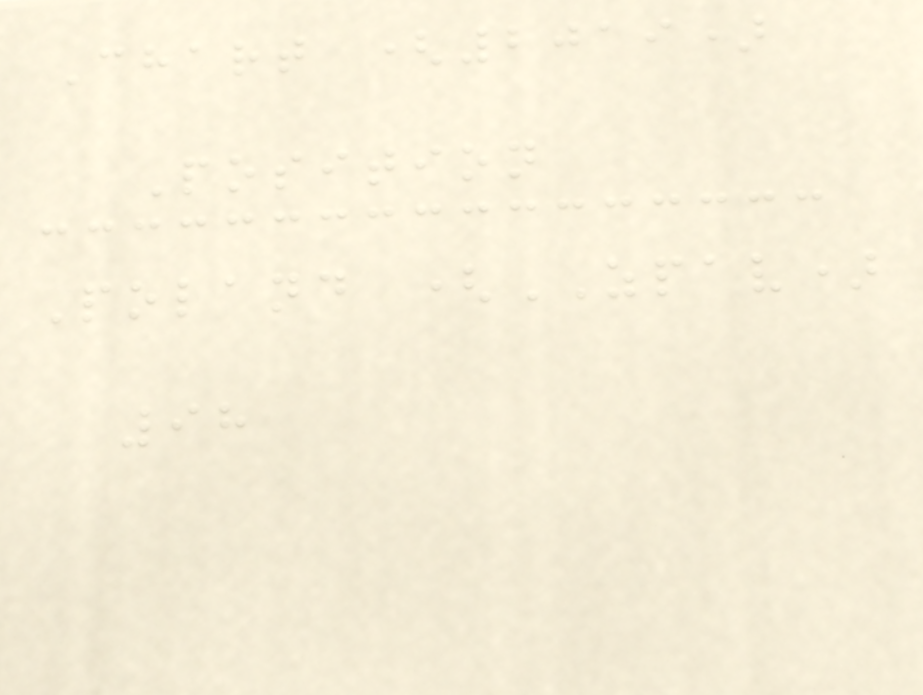Chart (2019)
Position
Poland (ZPAV)
98
